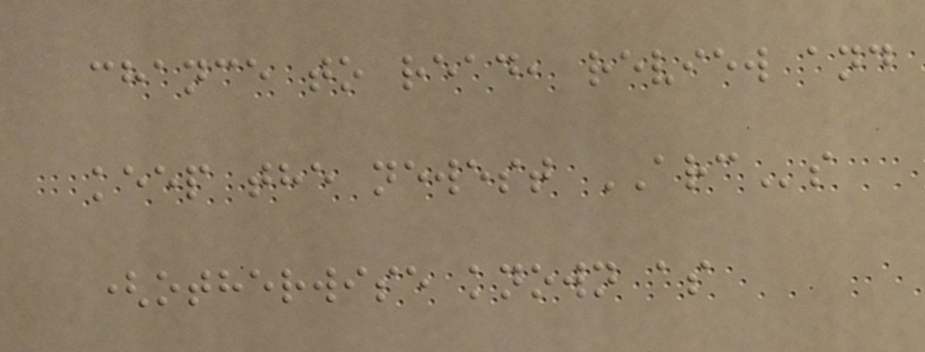chance to read, review and
keep the newest ARCs
(otherwise known as
